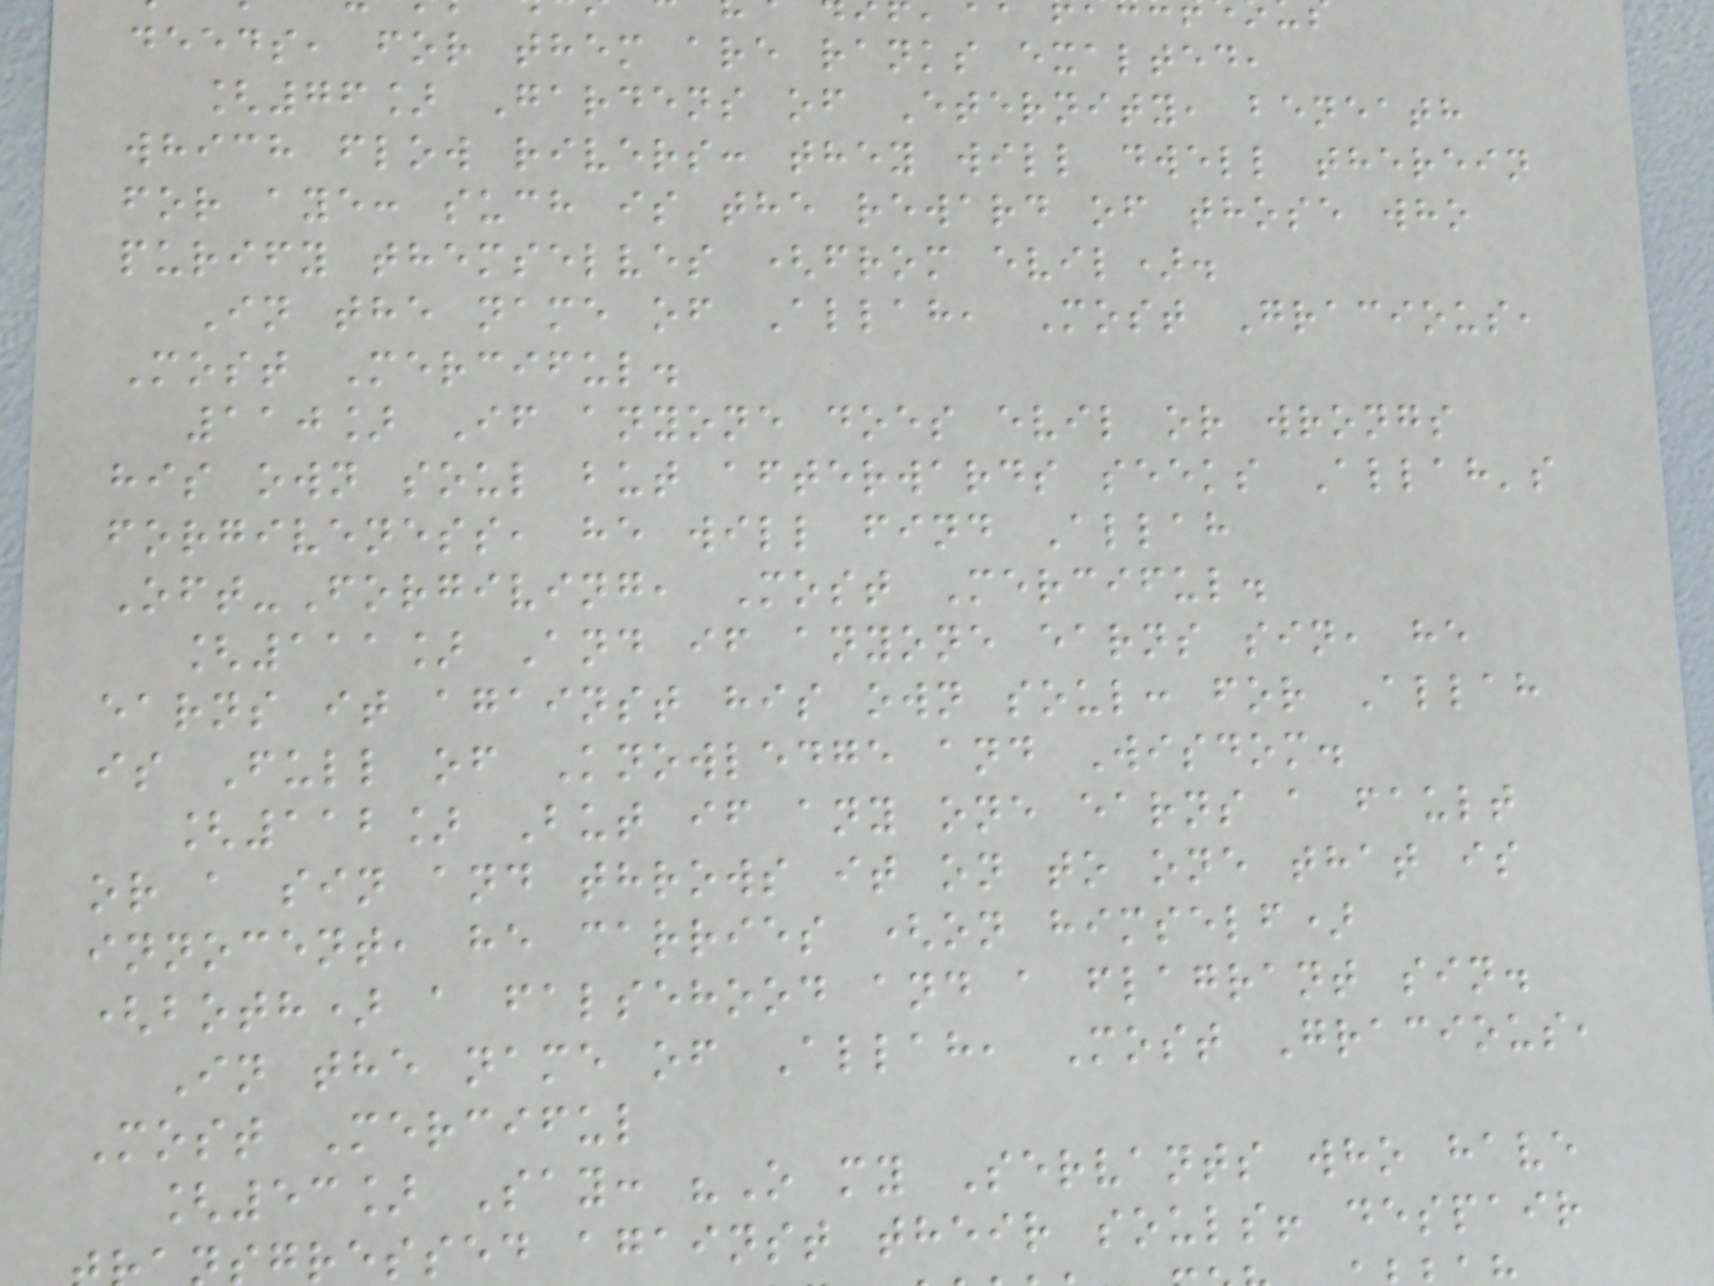deeds, for them are ranks exalted,
[76] Gardens of Eternity, beneath
which flow rivers: they will dwell therein
for aye: such is the reward of those who
purify themselves (from evil).
In the name of Allah, Most Gracious,
Most Merciful.
110] If anyone does evil or wrongs
his own soul but afterwards seeks Allah's
forgiveness, he will find Allah
Oft-Forgiving, Most Merciful.
[111] And if anyone earns sin, he
earns it against his own soul: for Allah
is Full of Knowledge and Wisdom.
[112] But if any one earns a fault
or a sin and throws it on to one that is
innocent, he carries (on himself)
(both) a falsehood and a flagrant sin.
In the name of Allah, Most Gracious,
Most Merciful
[53] Say: "O my Servants who have
gressed against their souls! despair
